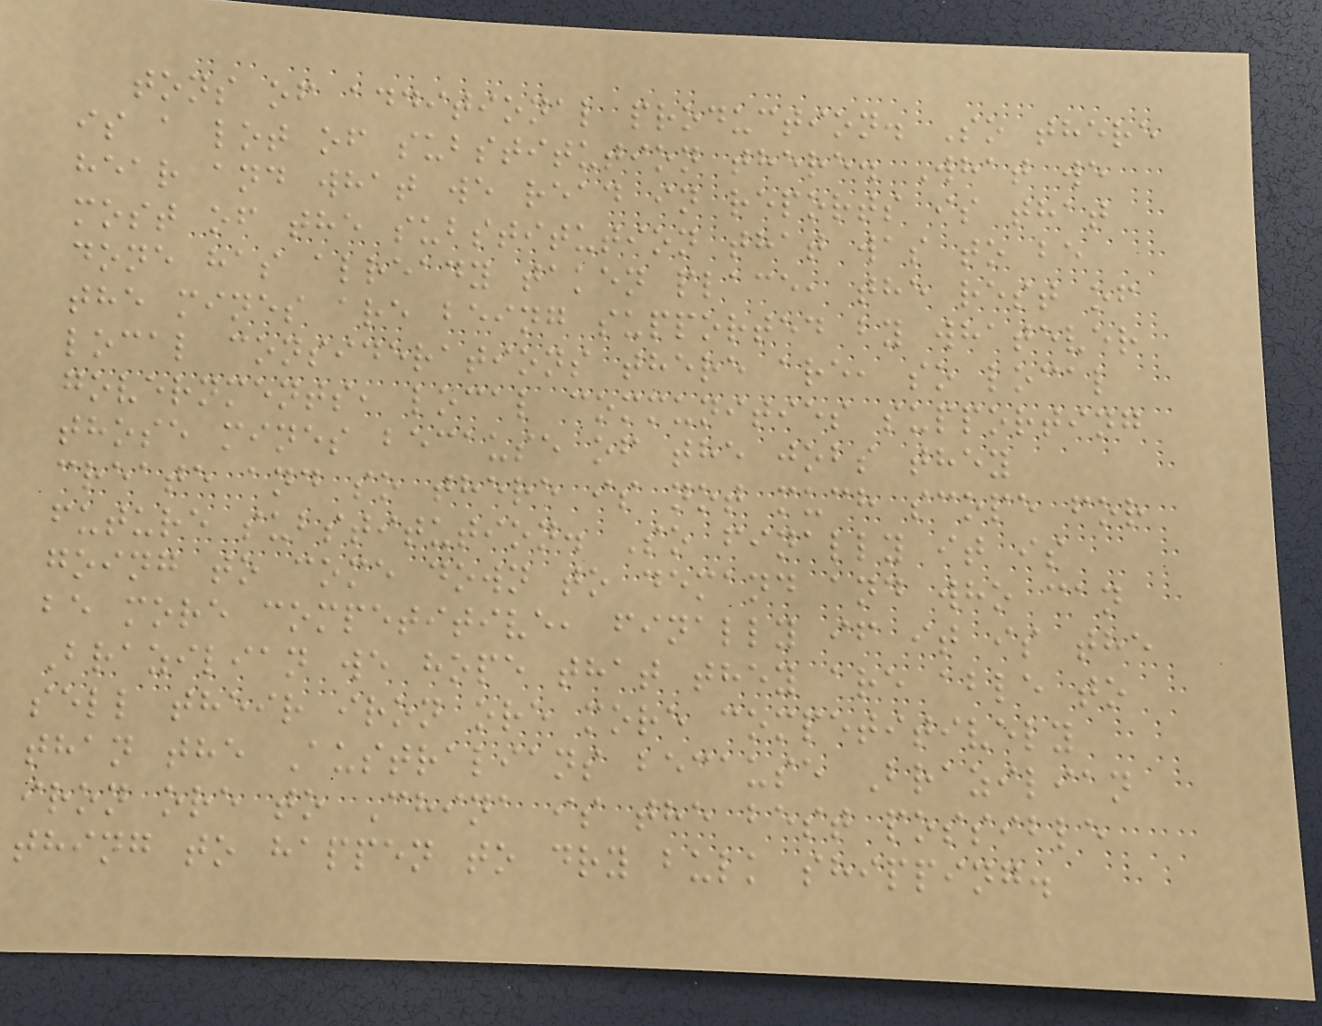tons of additional production. So there
is a lot of substitution there. What we
hear and what we read in reports is that
most of the substitution that was to be
done has already taken place, the rest of
the mines are being supported by whatever
local considerations there are, so local
governments, local communities supporting
those mines because of the jobs they
create and so there is not much scope for
future substitution. So finally it is
going to come down to demand and who can
be more competitive, finally if it is the
Brazilian we hope that they are able to
sell their iron ore more competitively
than the Australians because Brazilian
iron ore to China is the best possible
thing to happen to dry bulk shipping.
